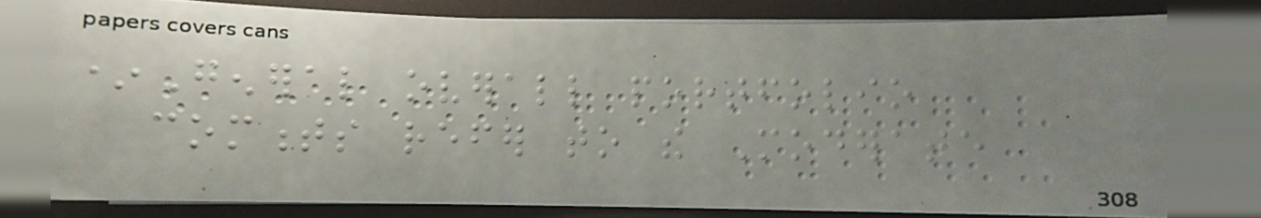*General overall portfolio
comments refer to the Moderate
